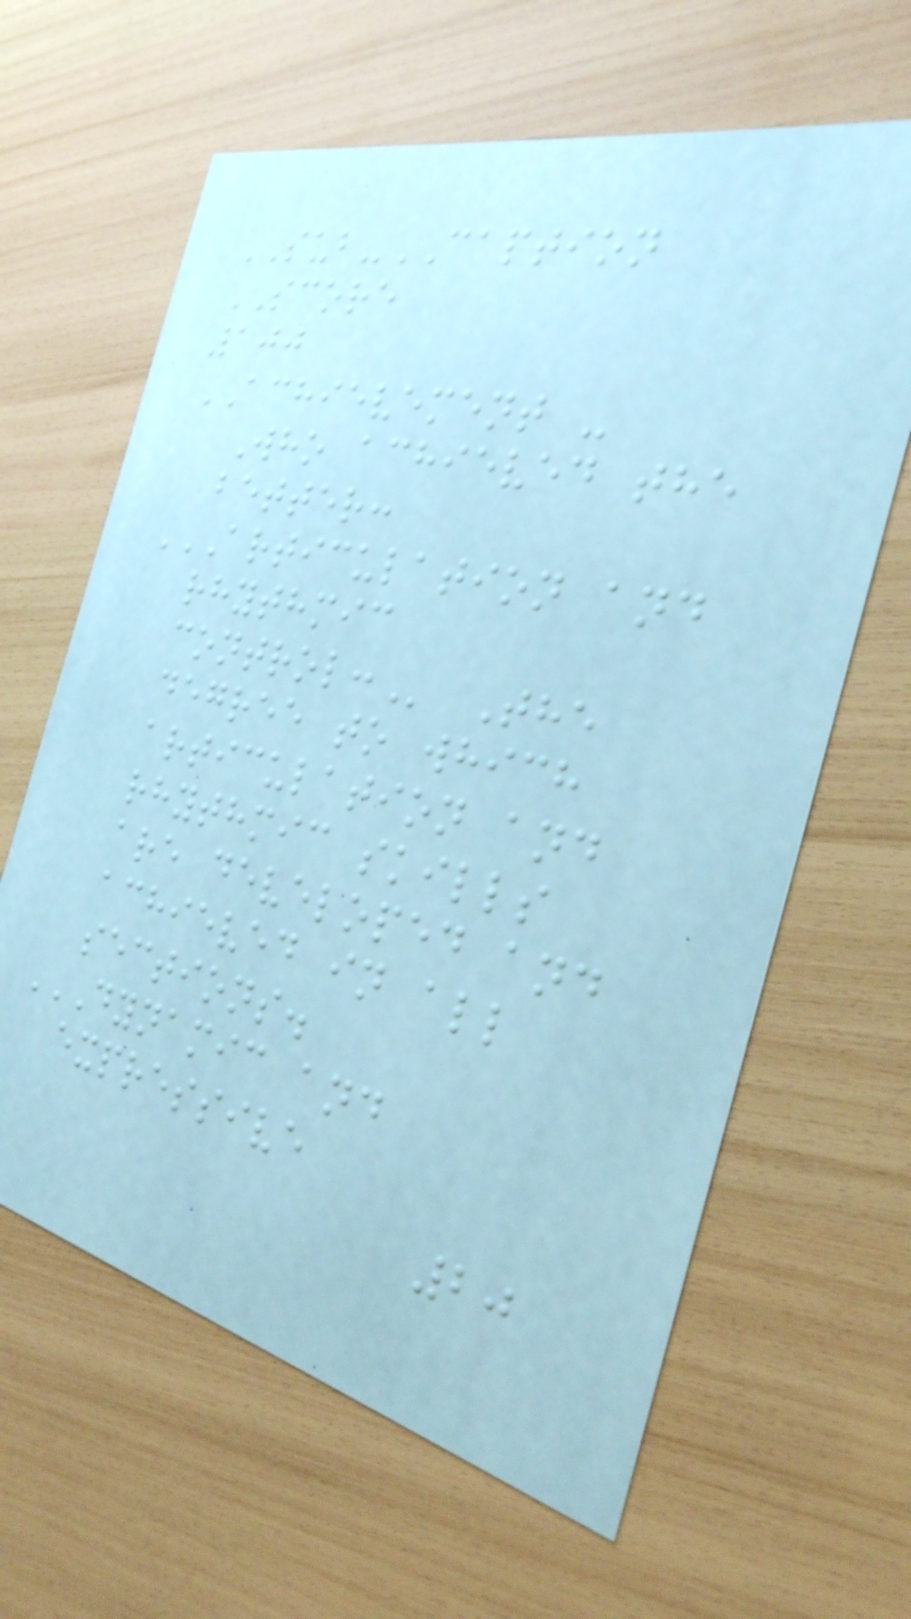SUB-CAPTION
SCORE
100
ACHIEVEMENT -
Who achieved the
better:
ARTICULATION AND
RHYTHMIC
CONTROL: The
degree to which
articulation and
rhythmic skills
are developed and
achieved in all
sections.
DYNAMIC AND
EXPRESSIVE
20
